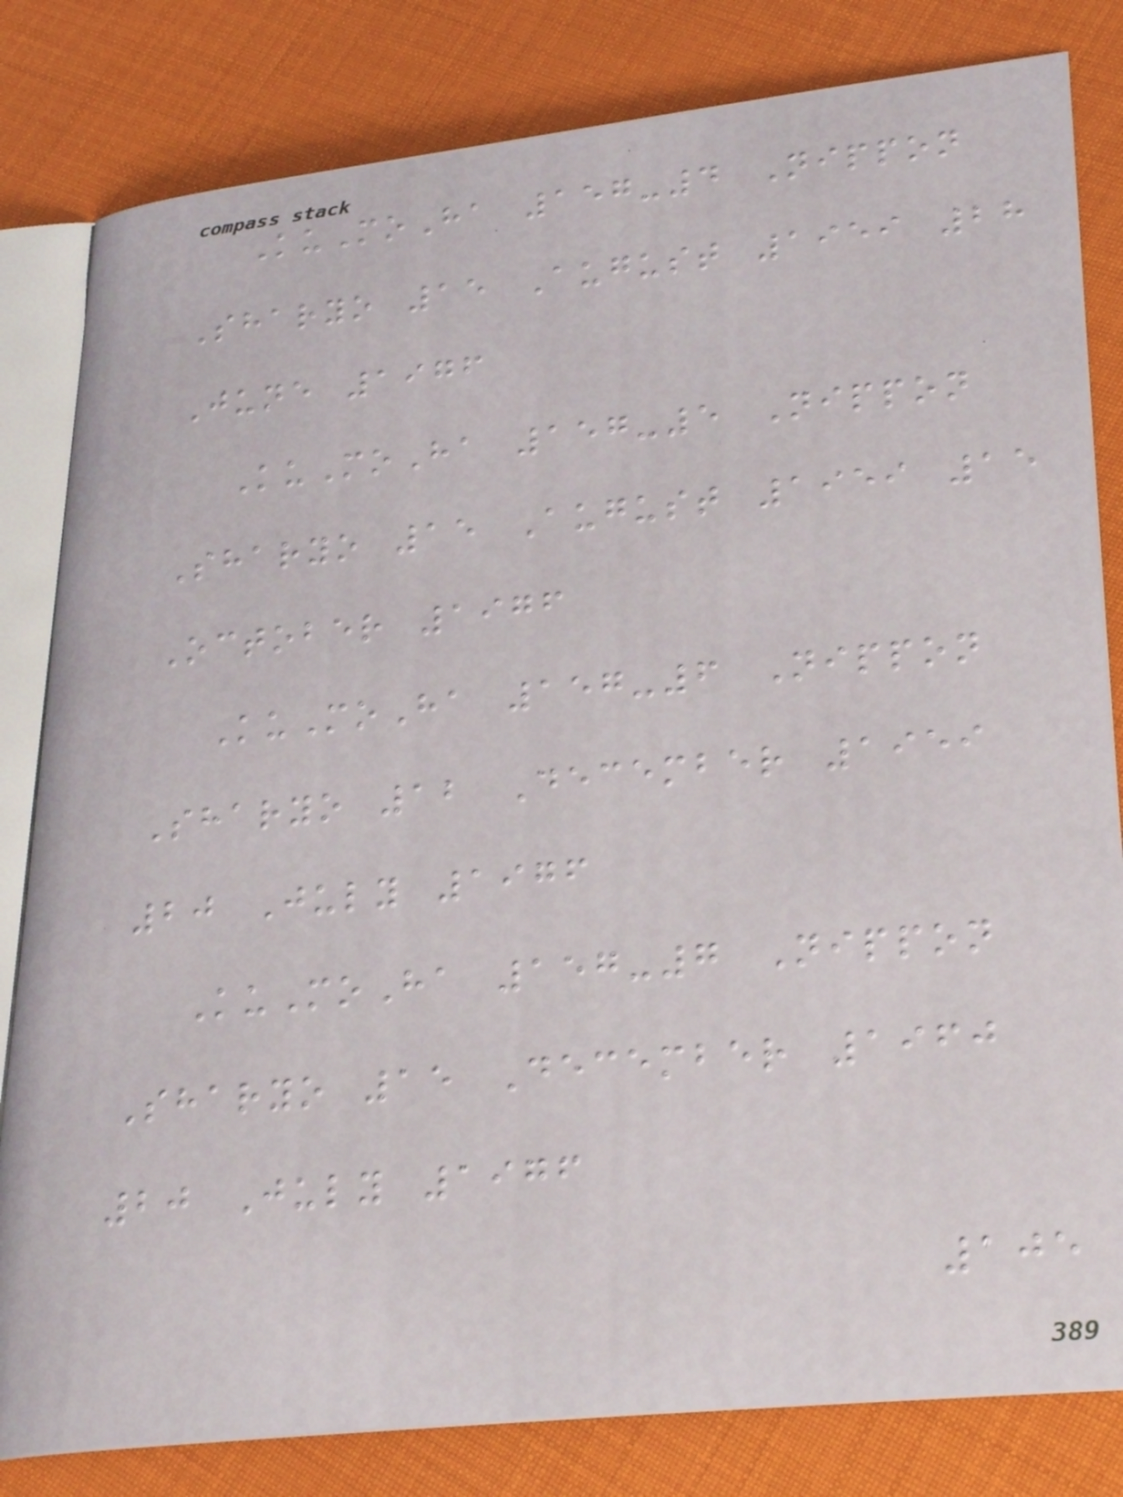KuMoHa 157-4 Nippon
Sharyo 15 August 1959 28
June 1976
KuMoHa 157-5 Nippon
Sharyo 15 August 1959 15
October 1976
KuMoHa 157-6 Nippon
Sharyo 12 December 1959
20 July 1976
KuMoHa 157-7 Nippon
Sharyo 15 December 1960
20 July 1976
105
